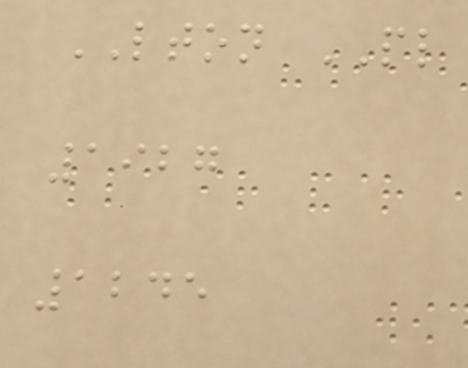LTON PL
1927
1245
